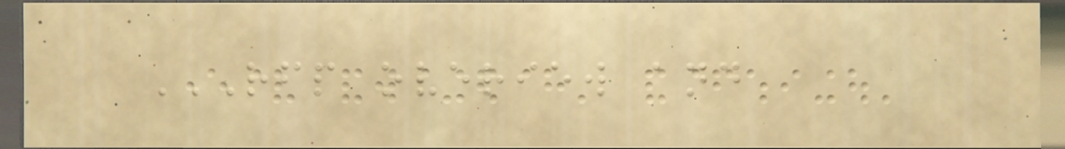RFP OVERIEW AND
